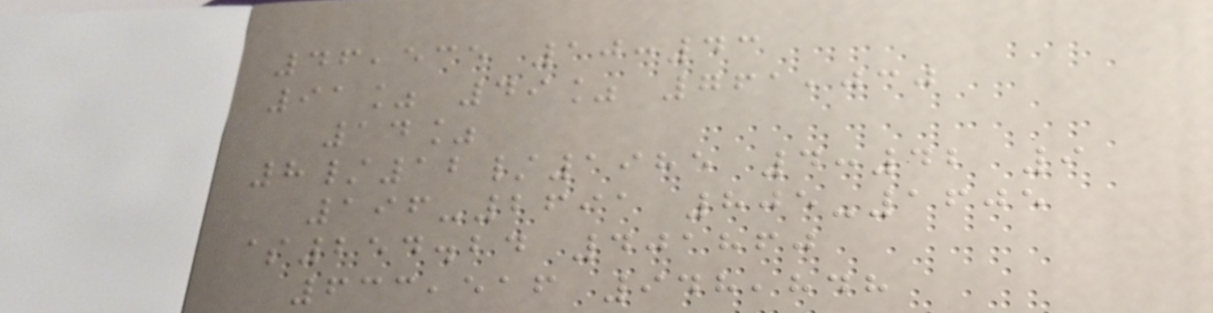46,535 10:43
91% 49% 761,030
14%
8/12/1985 4:42 9
196-2691 805-1605
$254.24 401860
633,516 948,848
